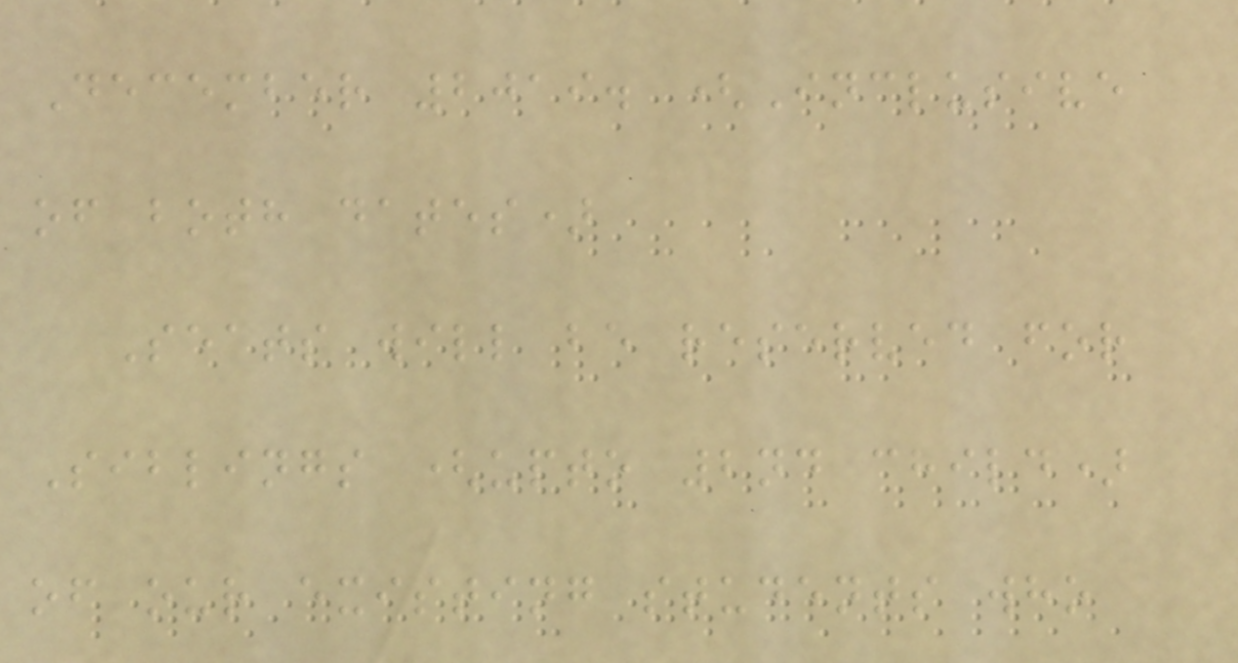December 2019. (Inclusive
of both dates)
Seats will be reserved for
Siblings (upto 2nd child)
of our existing students who
